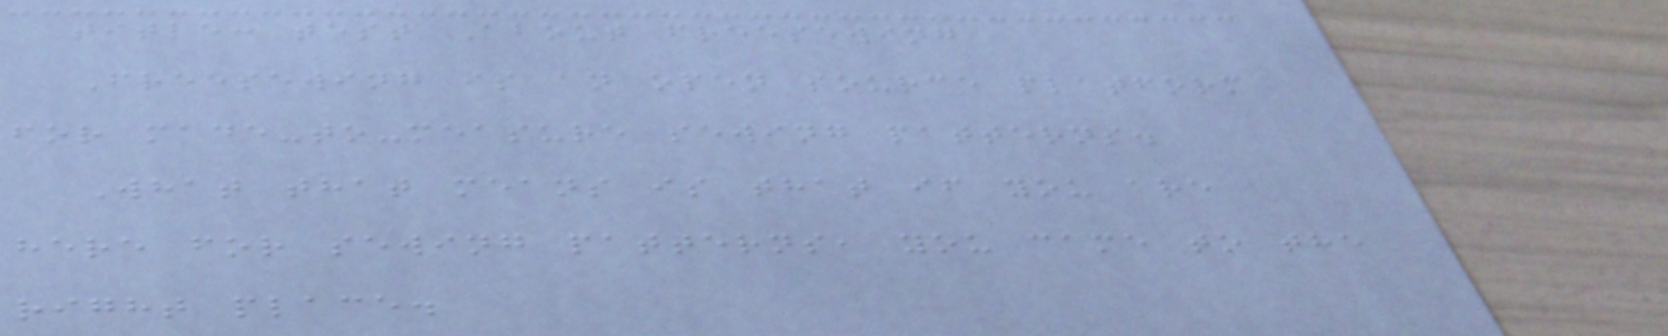title: test About freesewing
Freesewing is an open source platform
for made-to-measure sewing patterns.
What that means is that if you are
here for sewing patterns, you came to the
right place.
